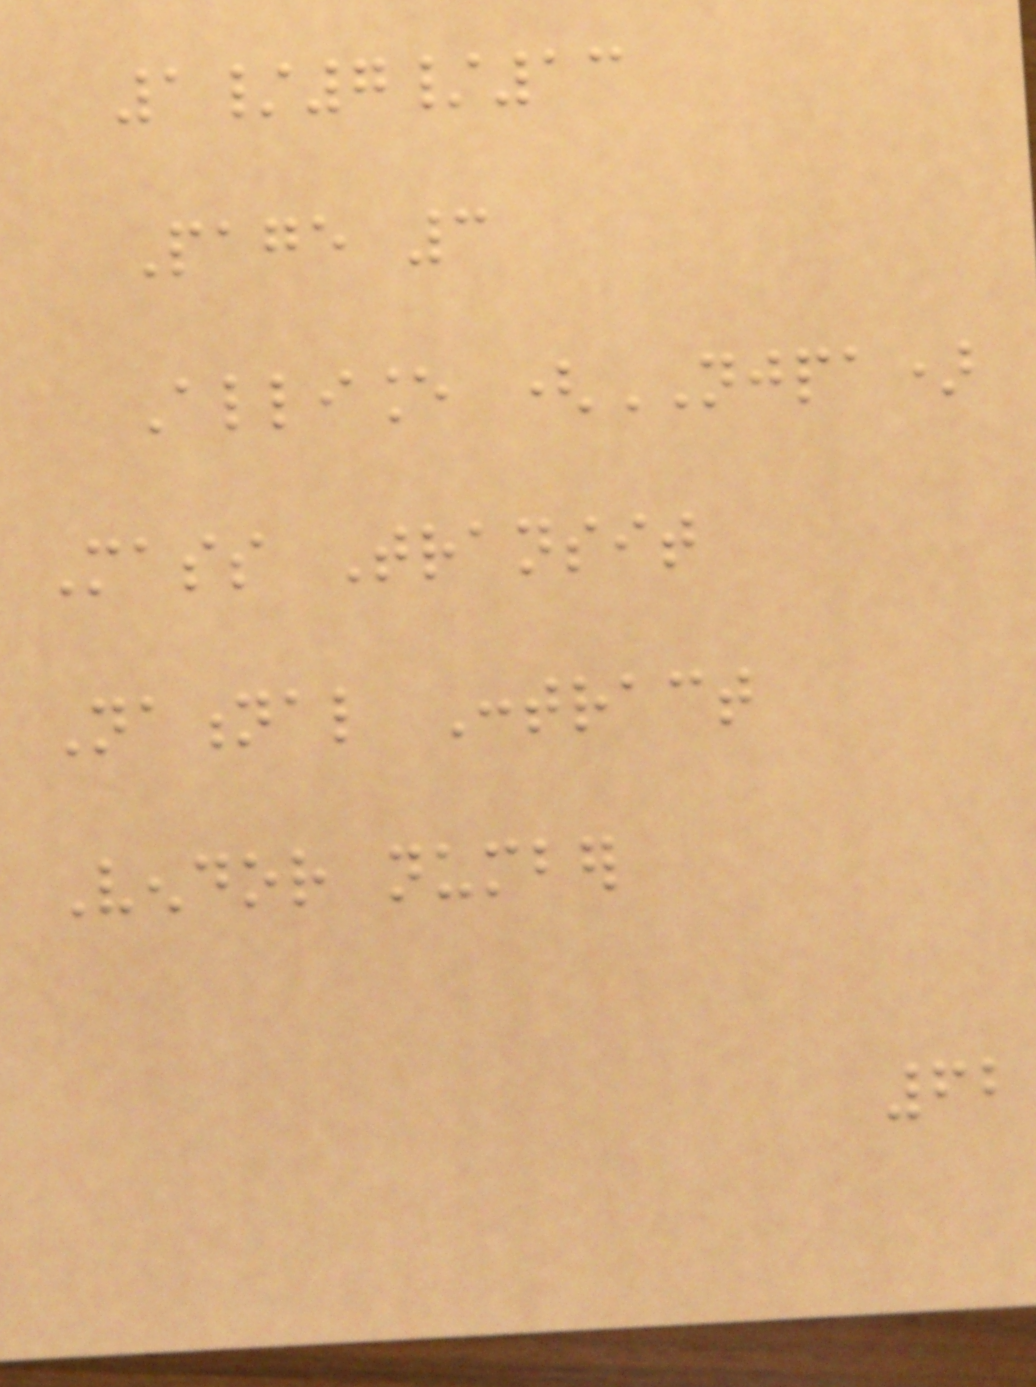1/7/13
Page 3
Alliance (NJPA)
Mass Transit
National Contract
Vendor number
62
